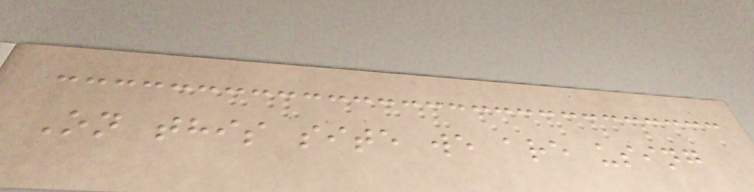On this site we are using
